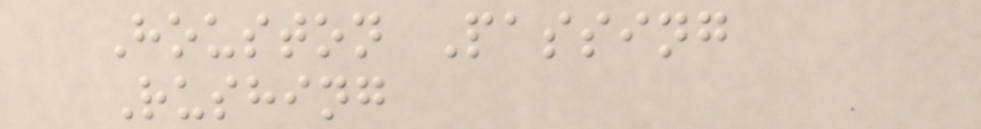Houston Passing
Rushing
